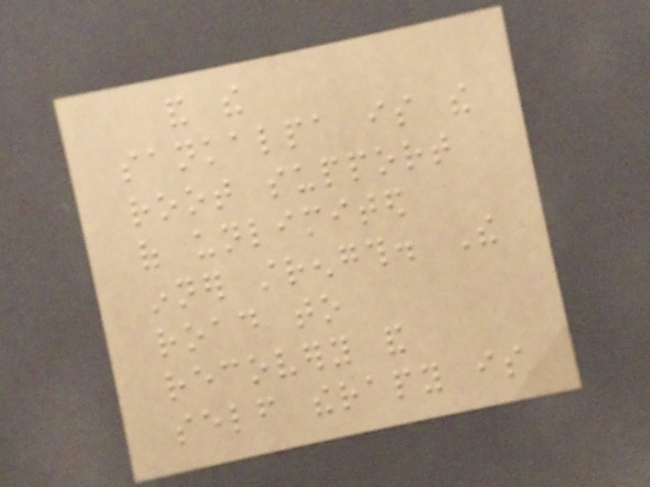and the
sankalpa is the
root support
of unlimited
inner strength. The
road to
recovery and
self therapy is
